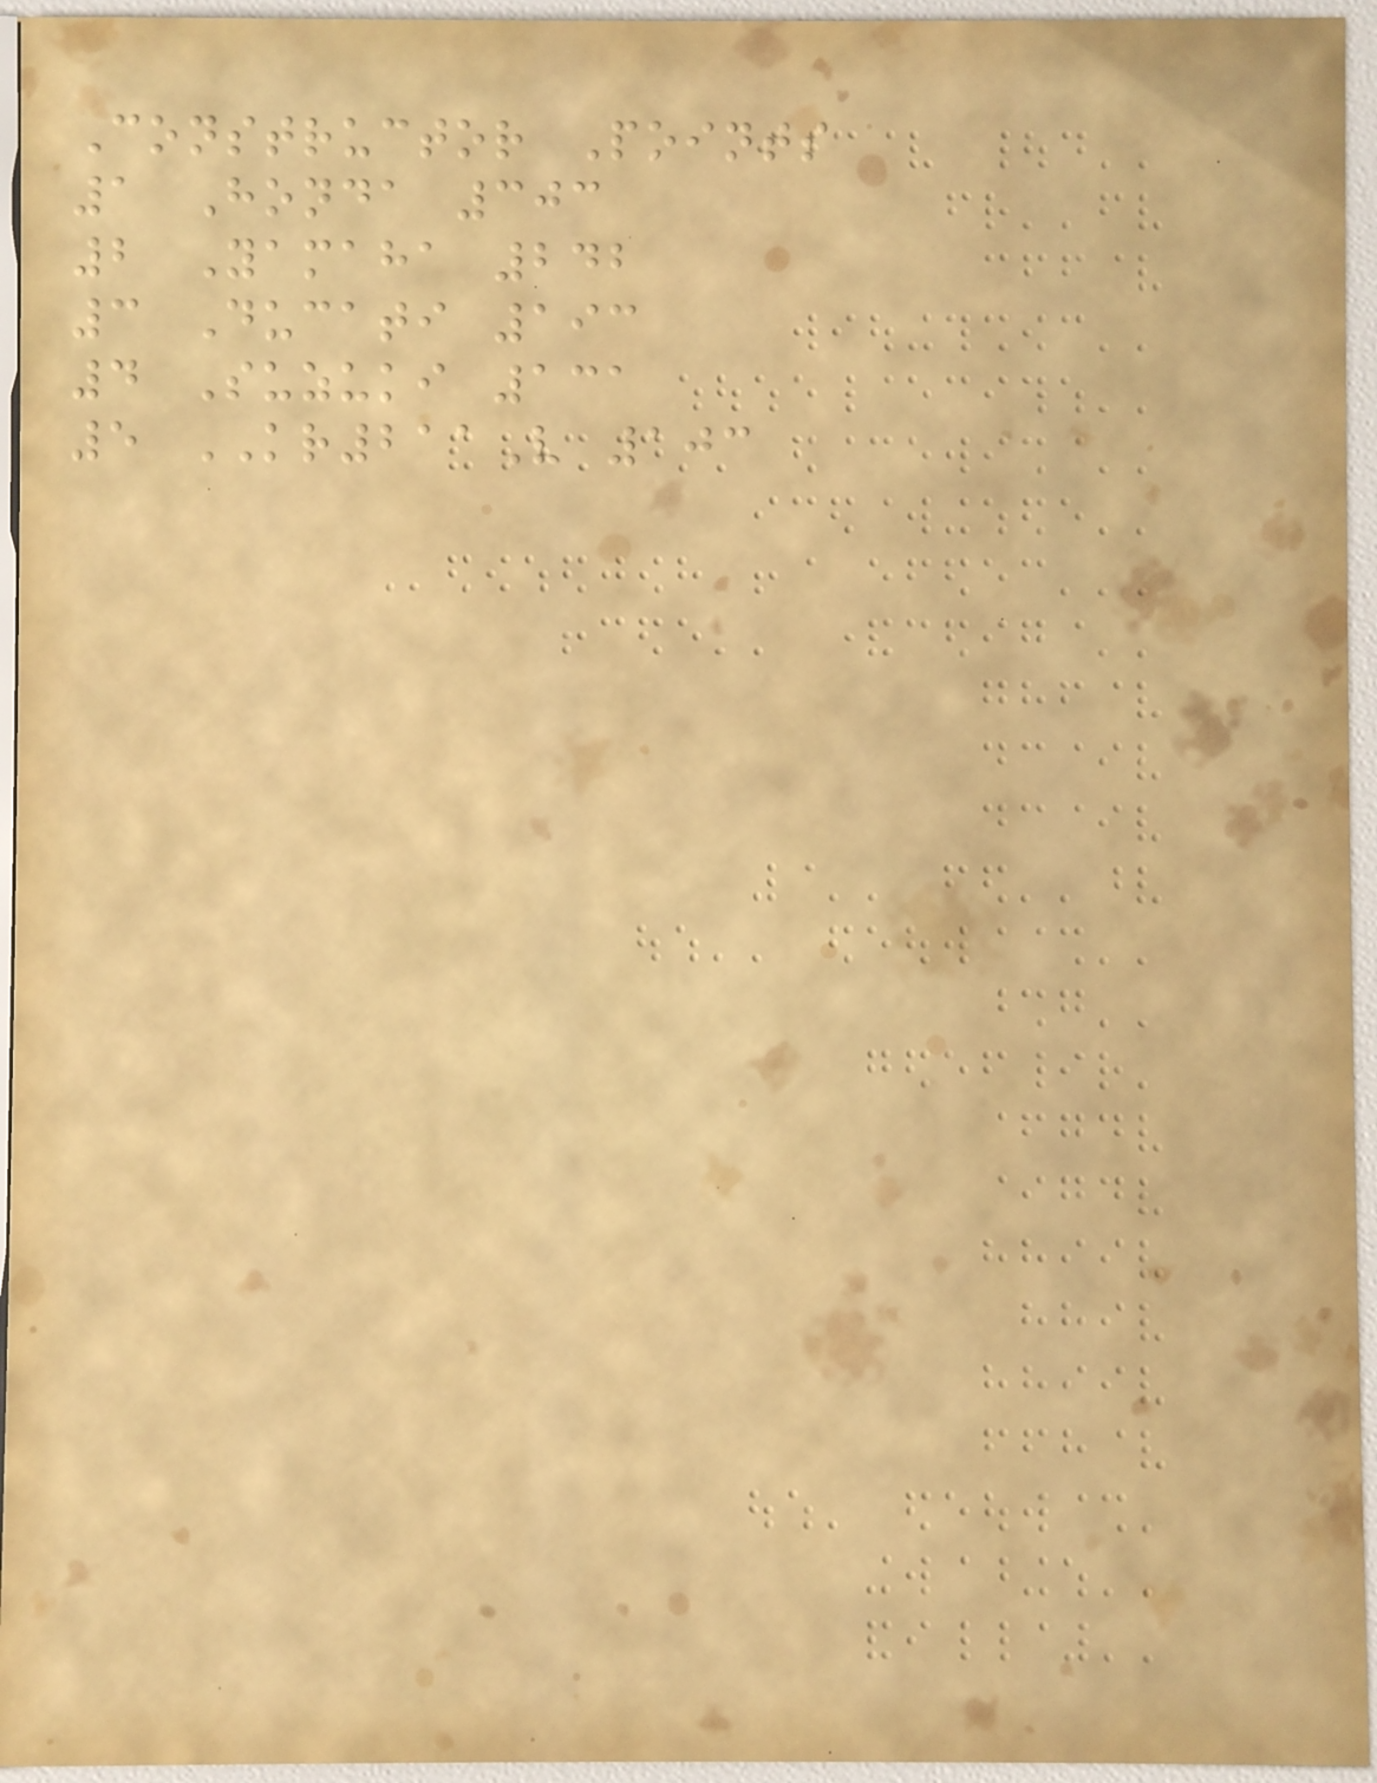Constructor Points
1 Honda 303
2 Yamaha 242
3 Ducati 193
4 Suzuki 131
5 KR211V 103
